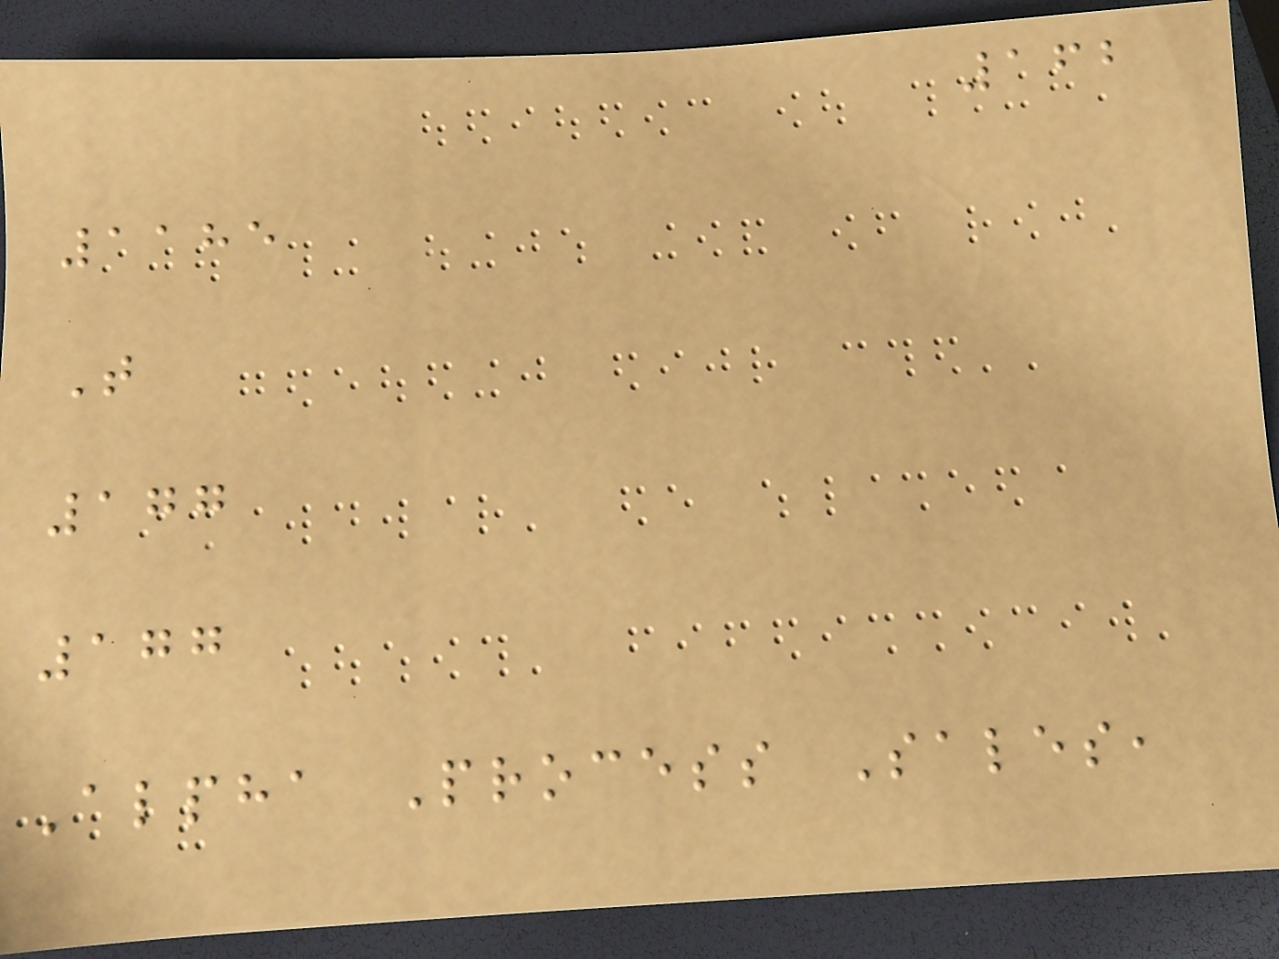162
1185
T
177
177
Alpha Process Sales,
